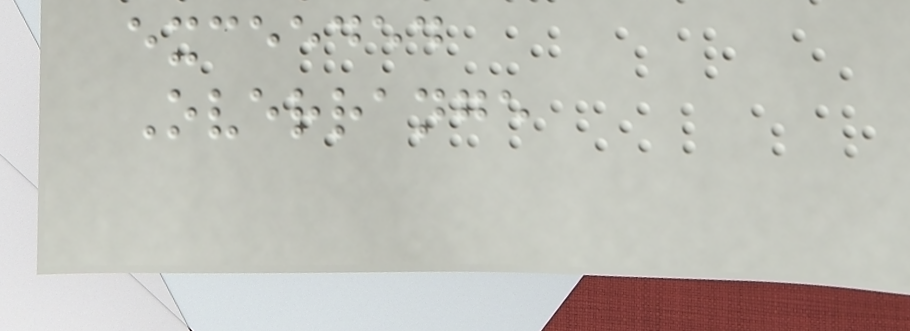exceeded
Overrange
